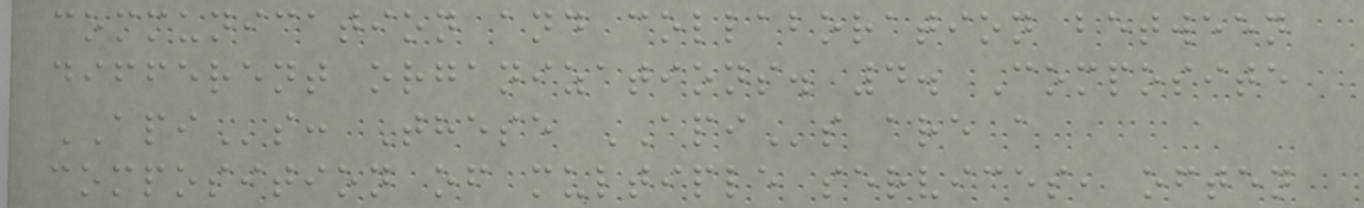communication and collaboration between
different organizations. 4. Composite
APIs: These APIs are a
composition of multiple services, often
